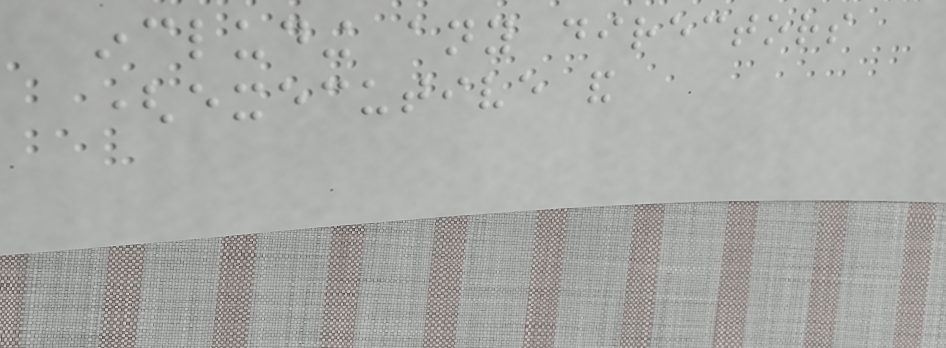including any directors
(executive and
